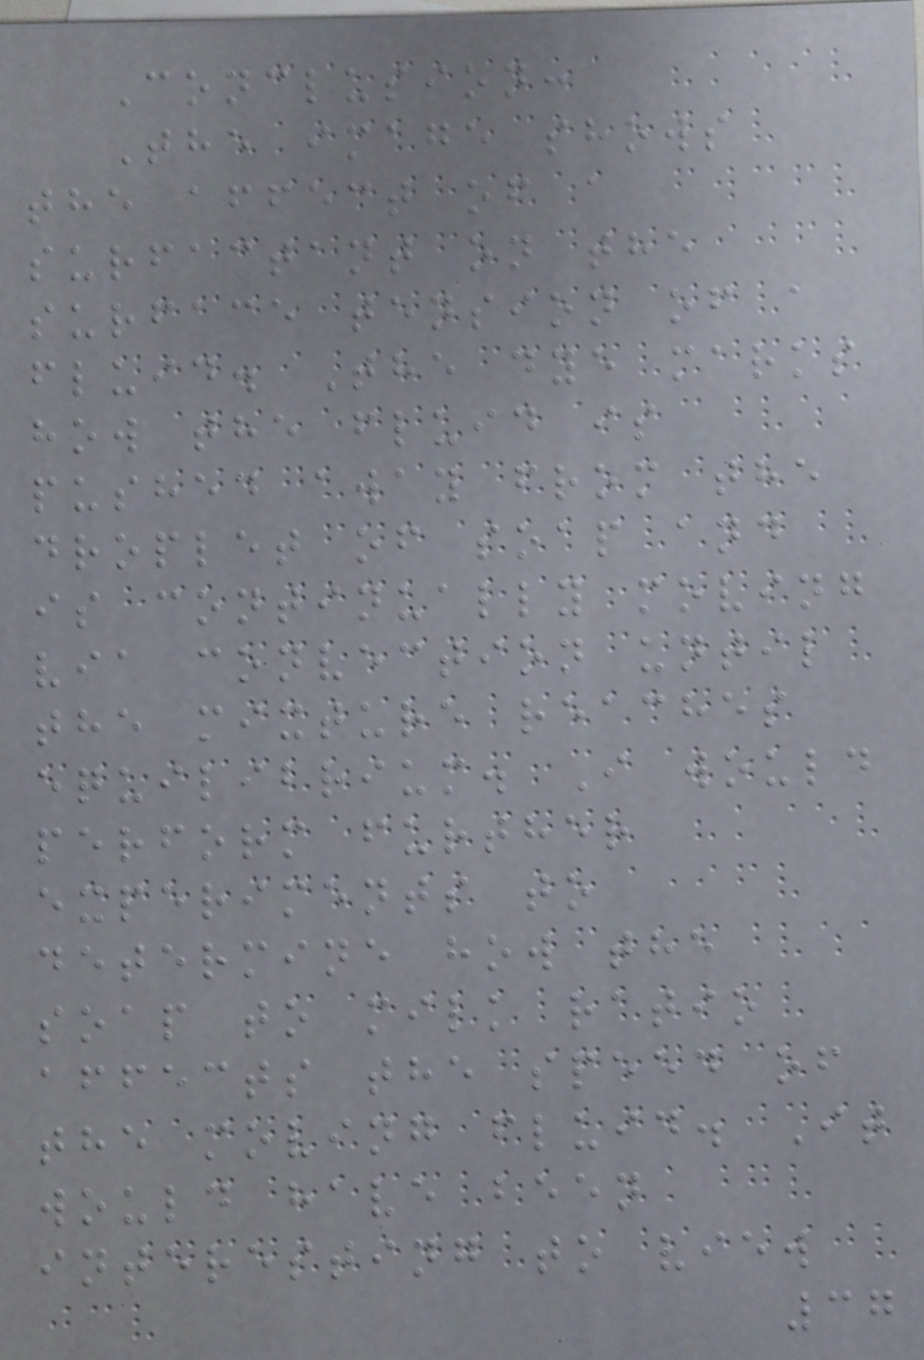Conclusion:
The image shows
the affect of a
surfactant on the
surface tension of a
fluid. The dye marks
how the fluid is
pushed away from the
droplet of soap and
is continually moving
via convection until
the mixture reaches
equilibrium. I would
perform further
experiments to
determine how the
soap to milk ratio
affects the speed of
the moving fluid. It
would have been
interesting to view
37
